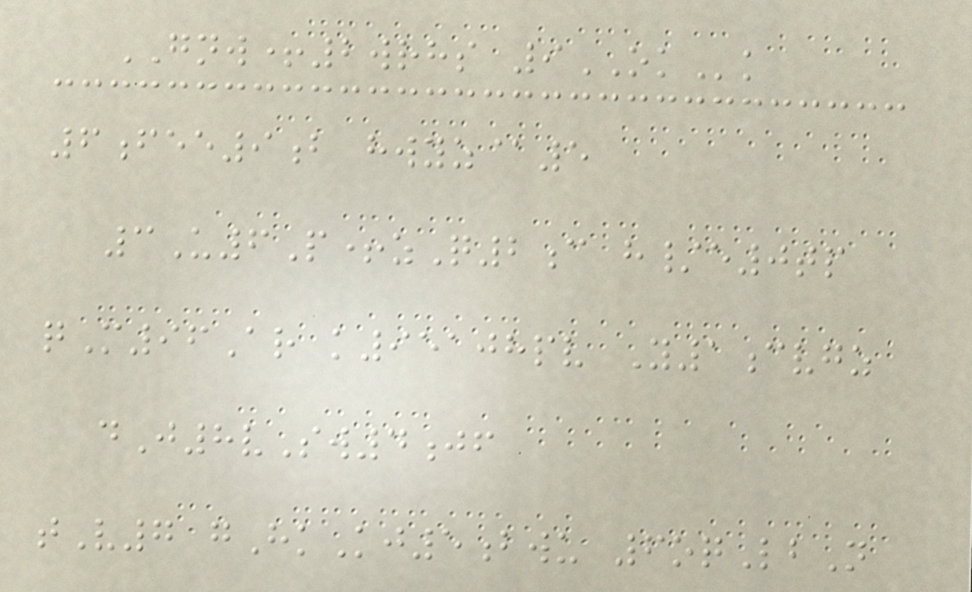GNW+2wrhs 9OKk
6fee9b hwyz@5
3U6P+zQ2c h/e0tp
qM96Ar k95108pv Y1cvgz
dJ8vSw4jf
tV7 gHkKj5bwu 6oqLbN
